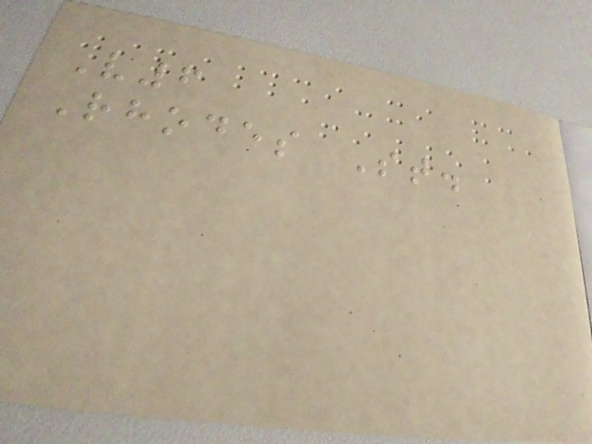V6
Rhodes St.
